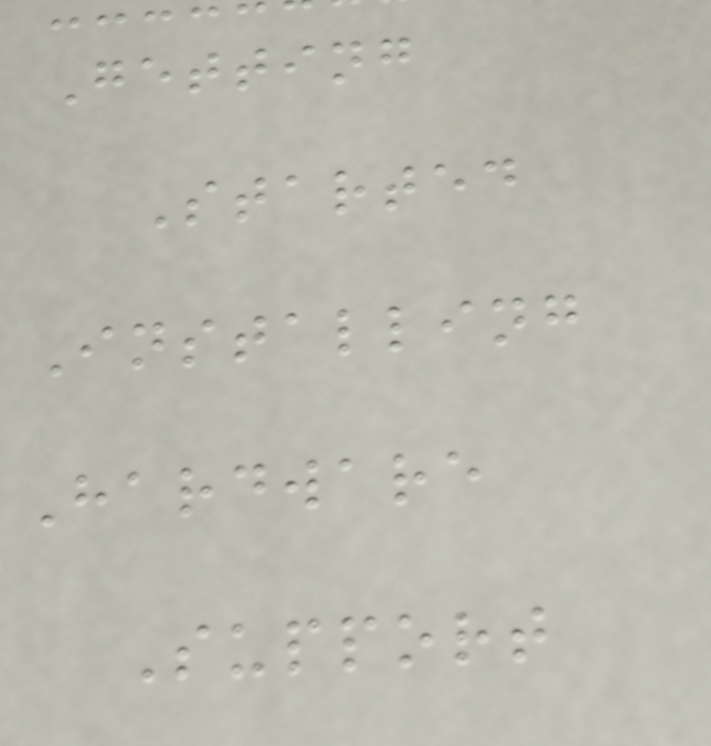Getting
Started
Installing
Hardware
Support
